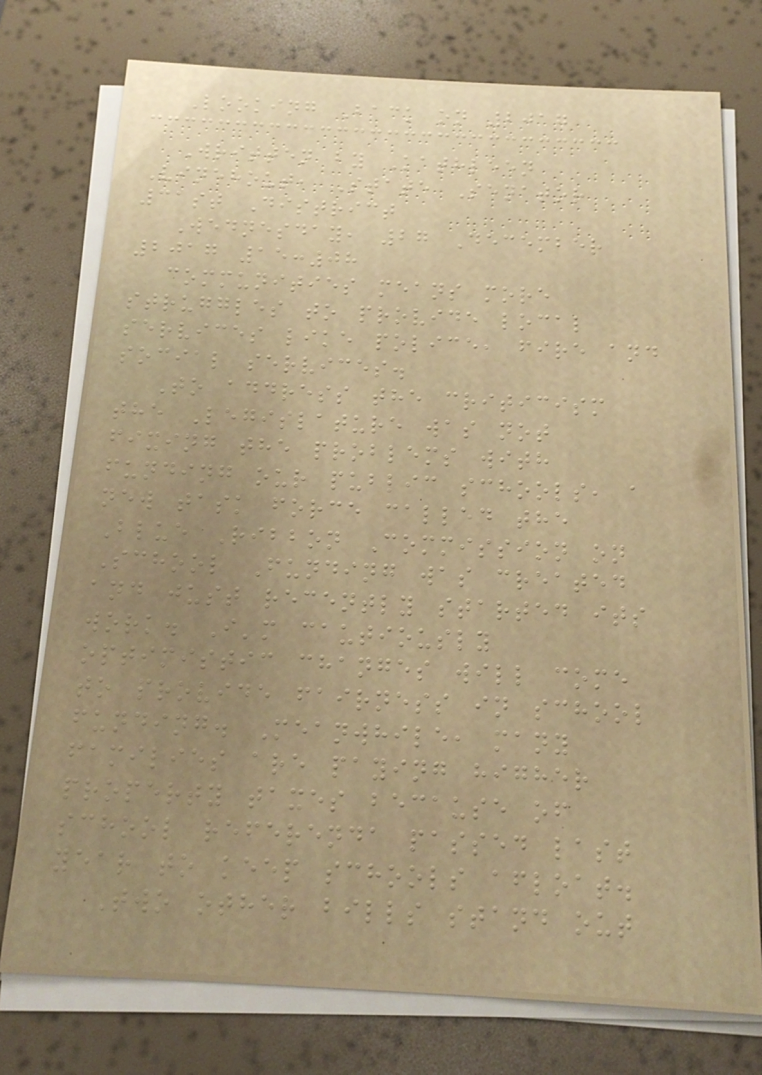Looking Back on 2017
Written by Kathleen
Vinehout, State Senator
31st District
Wednesday, 27 December
2017 15:08
communities means more
struggles to provide local
services like police, fire and
social services.
To address the criticism
the Legislature was not
fixing the problems with
funding our public schools, a
new task force called the
Blue Ribbon Commission on
School Funding was created
and just recently started its
work. I'm cautiously
optimistic changes will come
to provide fairness in school
funding. Meanwhile, many
families are paying higher
property taxes because of
school referenda passed last
year to keep schools afloat.
Two other bills stand out
